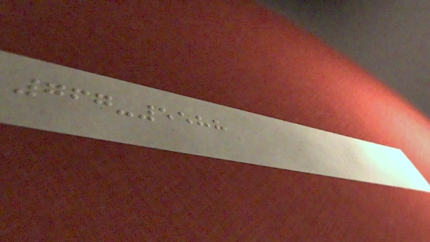767-5588
